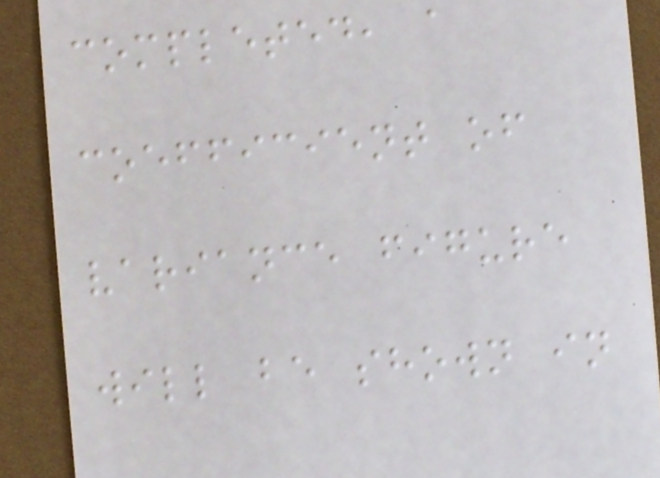completed, a
coefficient of
variance figure
will be shown in
